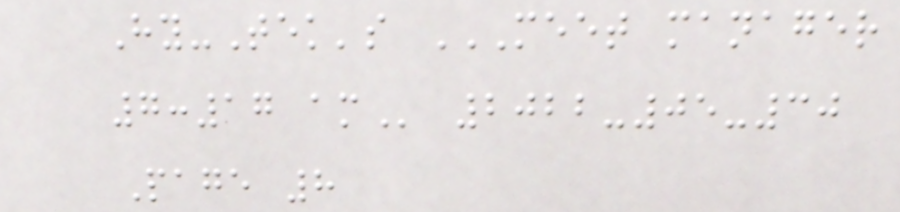Hy-Tek's MEET MANAGER
7:17 AM 2022-05-30
Page 8
